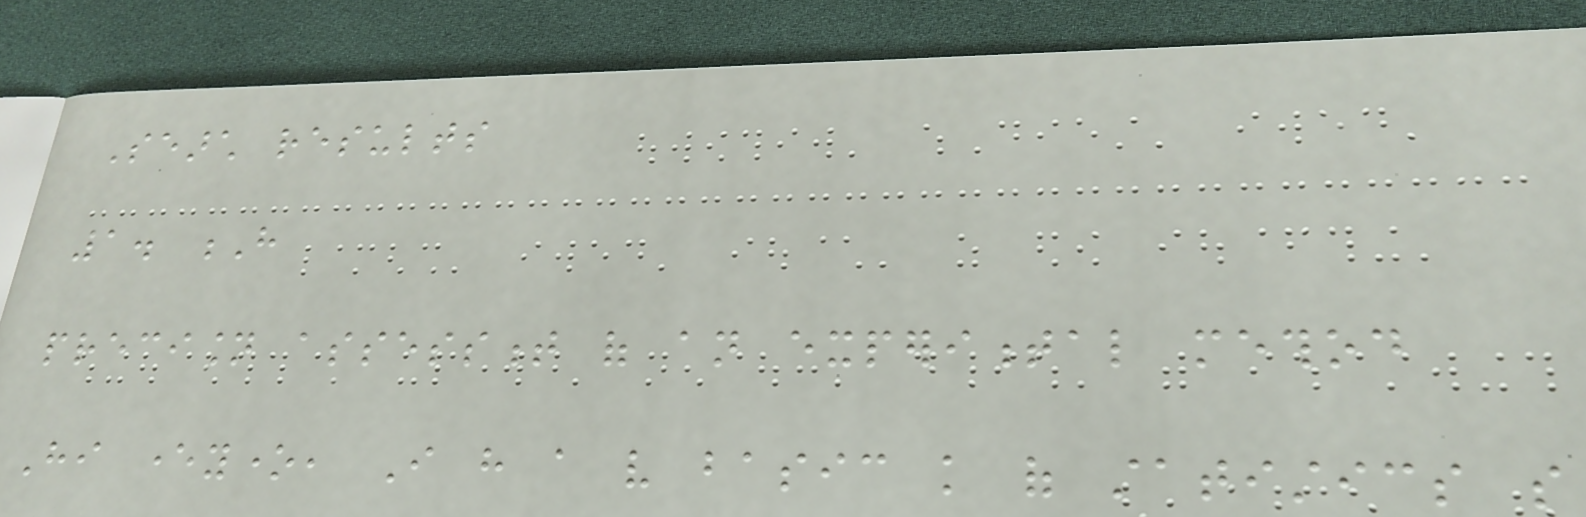Search results
1. H
precision assessment of an experimental method
Hi everyone, I have a very basic knowledge of statistics so
